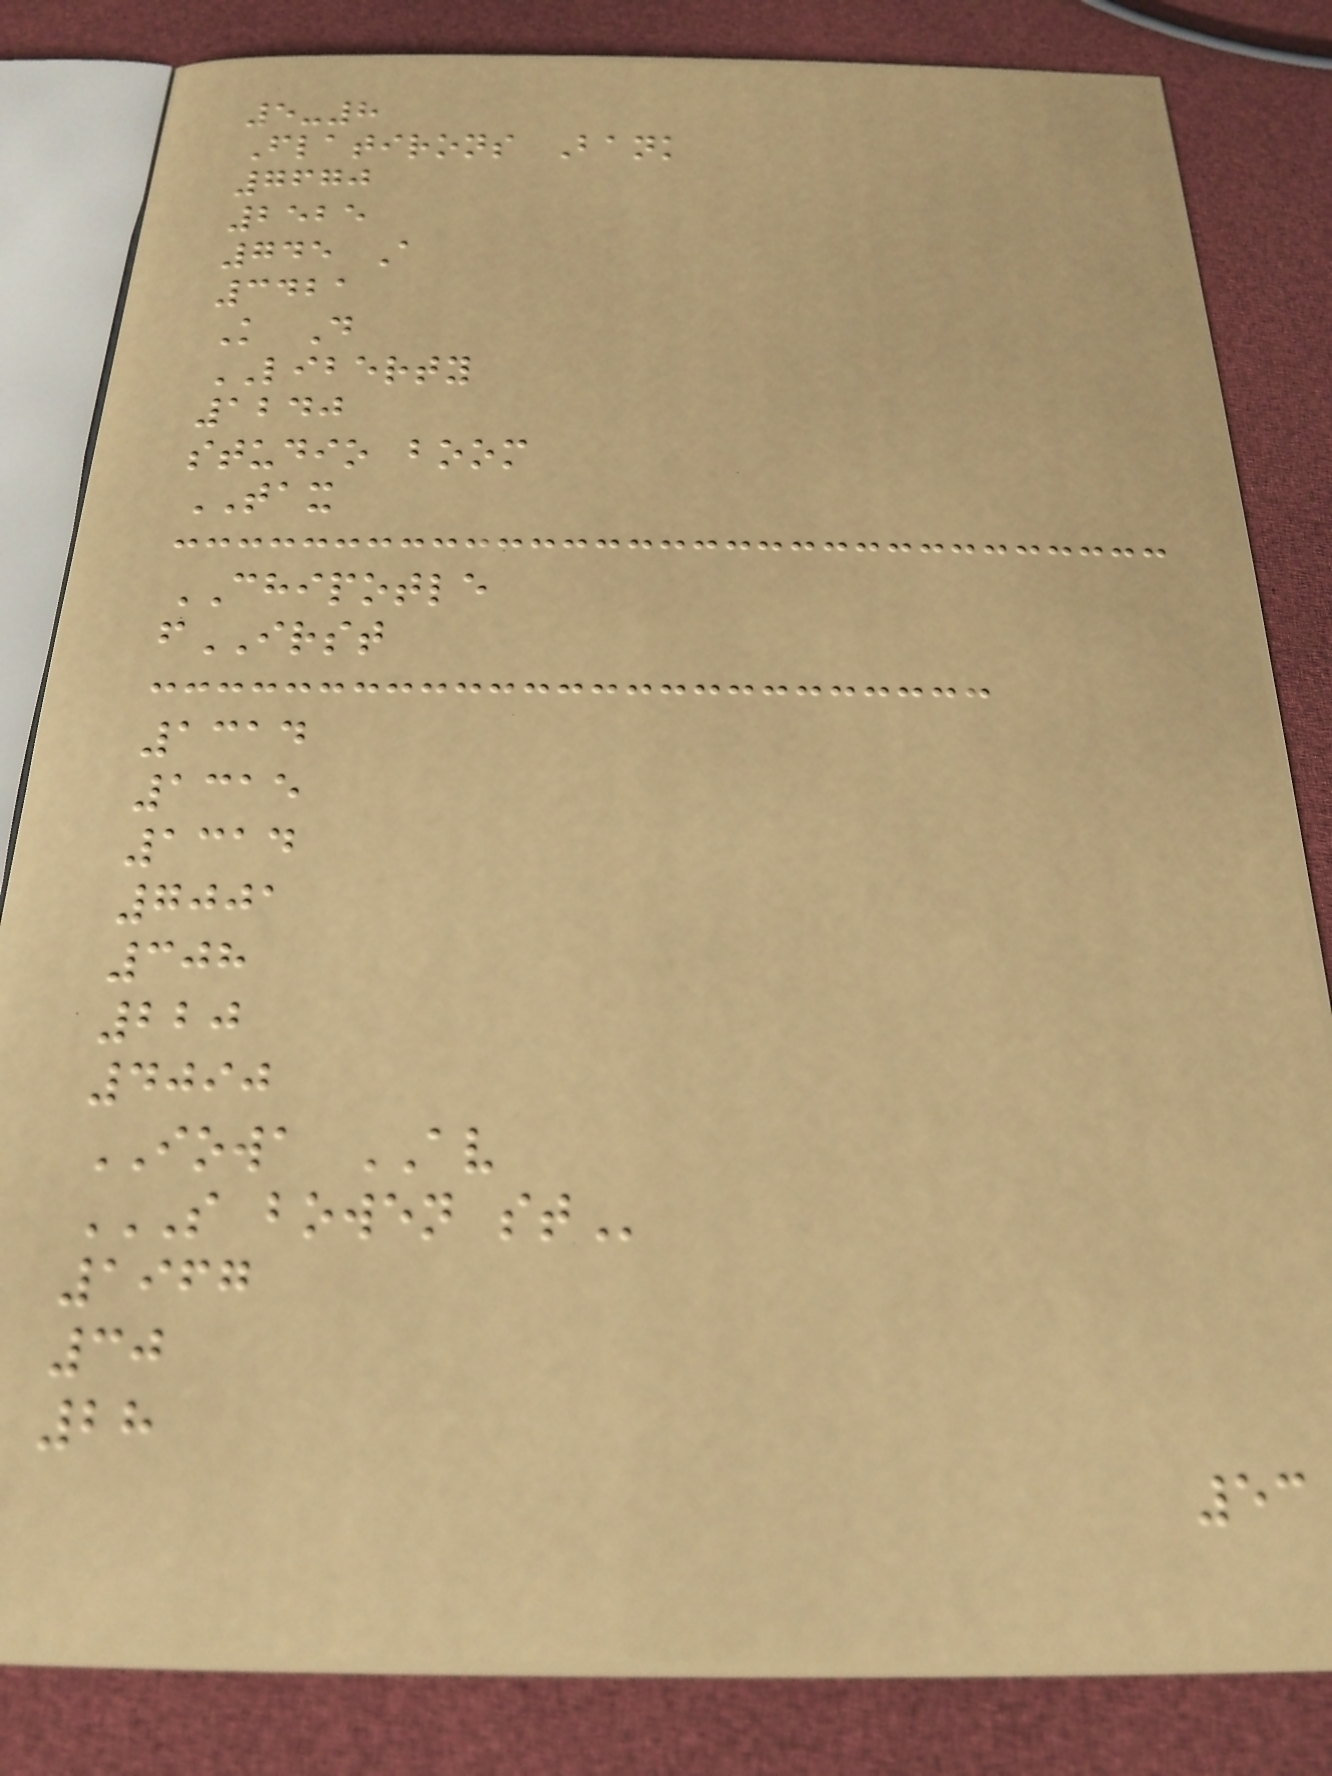5-8
Flatirons Bank
7670
2525
745 A
3421
K D
LIBERTY
1240
studio boom
TAX
CHIPOTLE
fIRST
1314
1315
1314
7001
308
220
4090
IOWA AV
S BOWEN ST
1967
30
28
53
